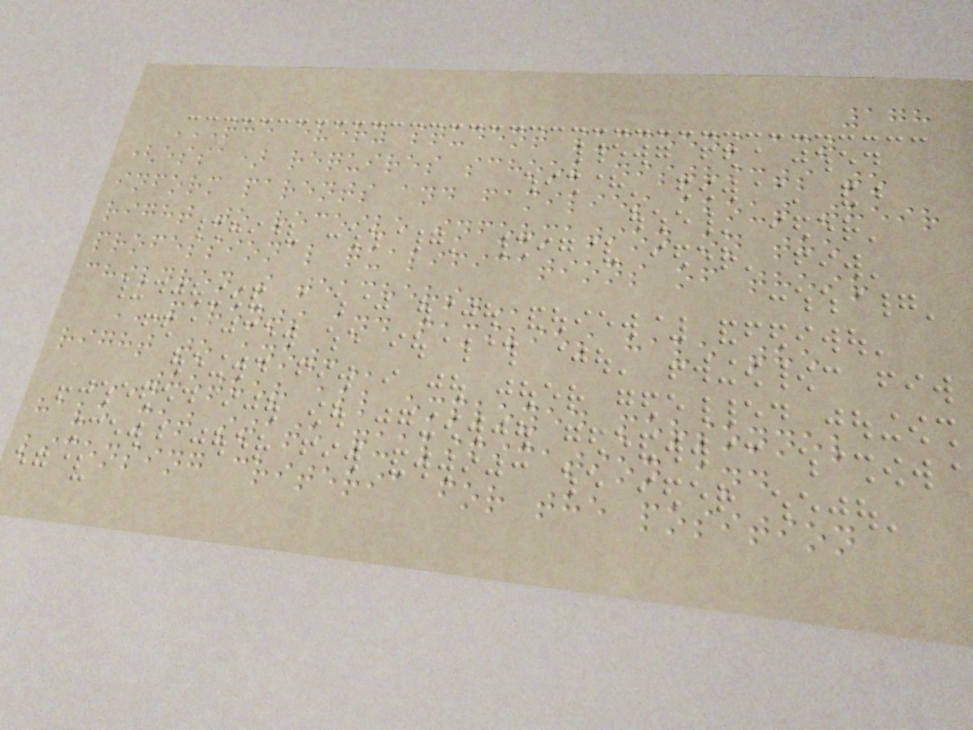178
THE EVERY STUDENT SUCCEEDS ACT
(ESSA) REQUIRES SCHOOL DISTRICTS TO
INFORM PARENTS AND FAMILIES ABOUT THEIR
RIGHT TO RECEIVE INFORMATION ON THE
PROFESSIONAL QUALIFICATIONS OF THEIR
CHILDREN'S TEACHERS.
PARENTS AND FAMILIES HAVE THE
RIGHT TO KNOW:
WHETHER ALL EMPLOYED PERSONNEL
HAVE MET STATE QUALIFICATION AND
LICENSING CRITERIA FOR THE POSITION
